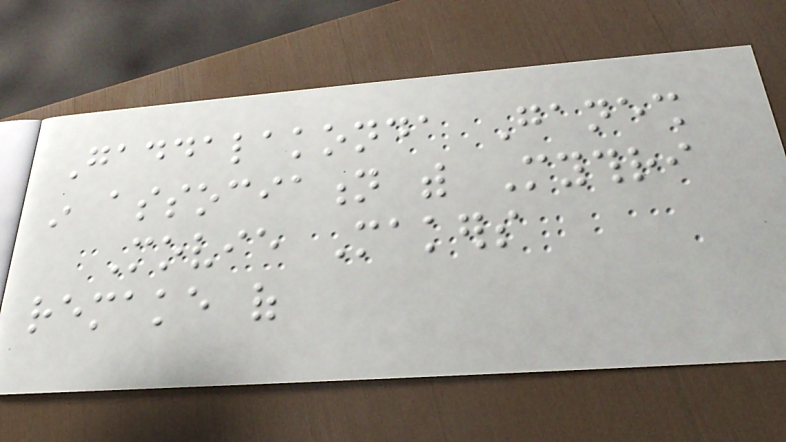Gaddalakonda Ganesh
in association with Mythri
Movie Makers
remake of
